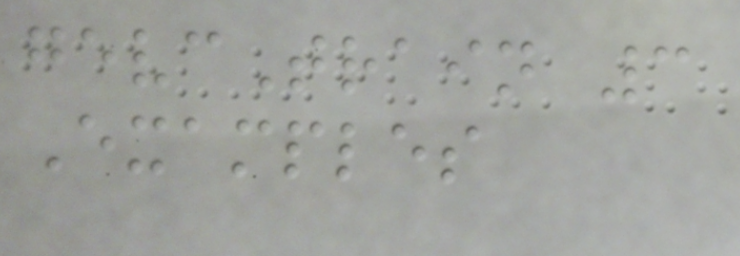gevcTrain 3
Examples
